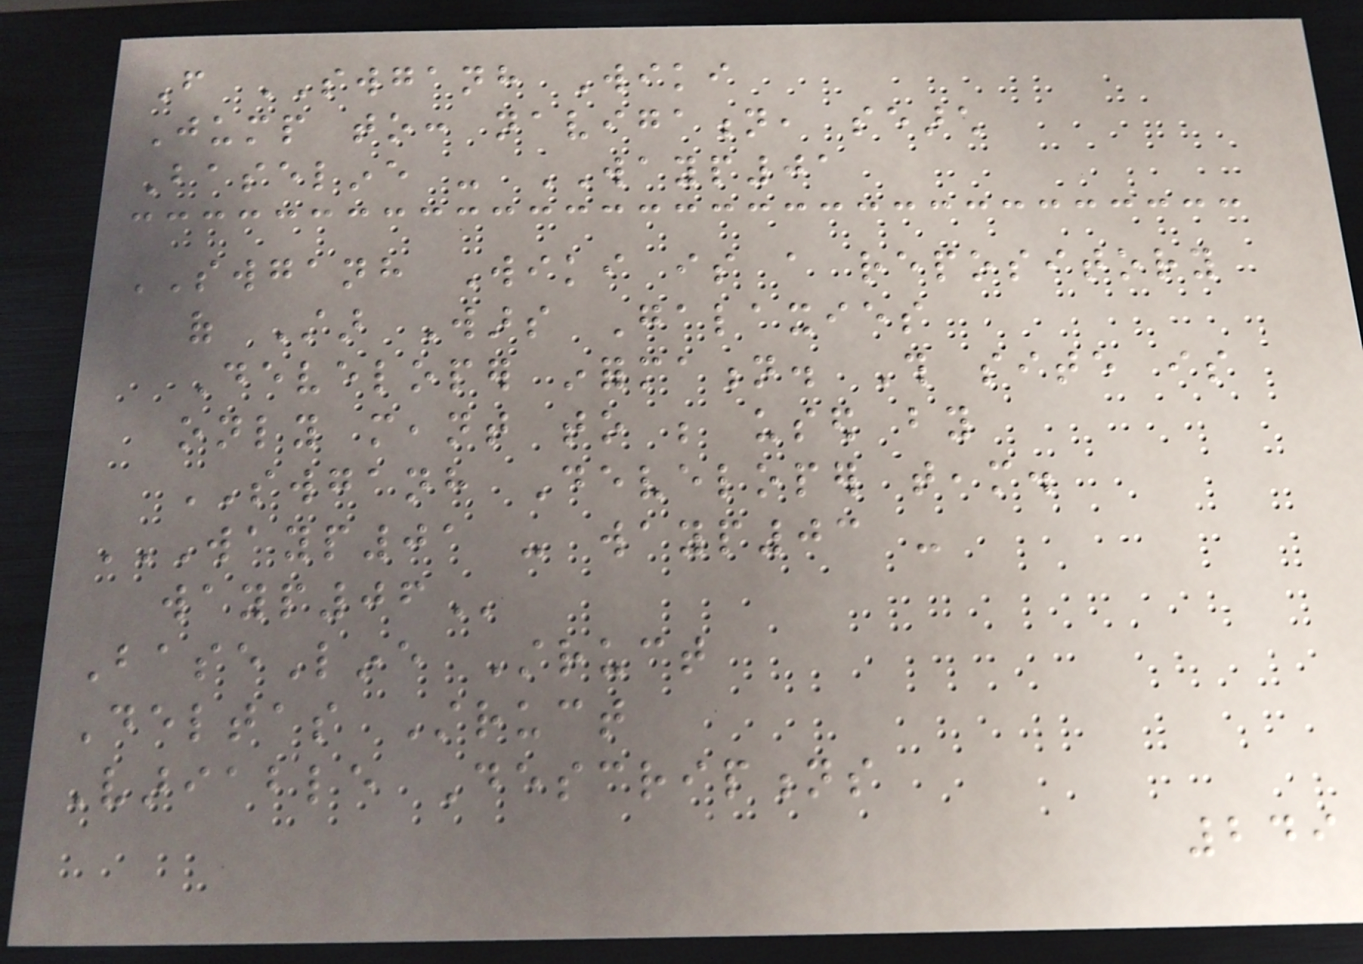From SWGANH Wiki
Jump to: navigation, search
Baseline - WAYP01
SWGANH Wiki is a repository
of Star Wars Galaxies
Developer information. This site is
only meant to be used by
SWGANH Developer team.
WAYP01 - WAYP03 -
WAYP06
BaseLine Struct
Deltas Struct
Variable Descriptions
249
